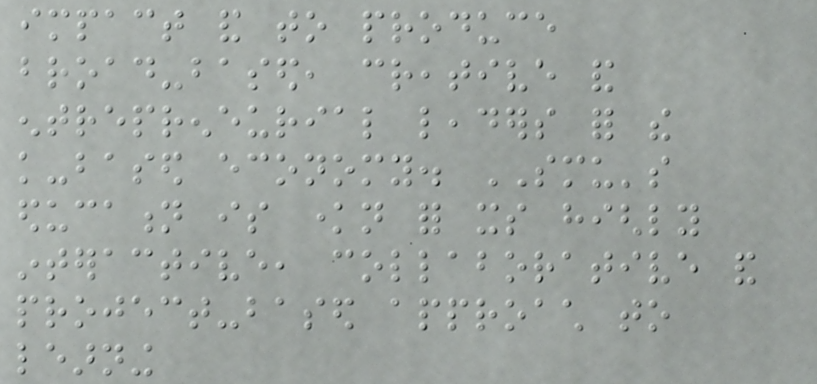impact and to produce
broad-based, creative and
entrepreneurial leaders for the
knowledge-based economy. SMU's
education is known for its highly
interactive, collaborative and
project-based approach to
learning
